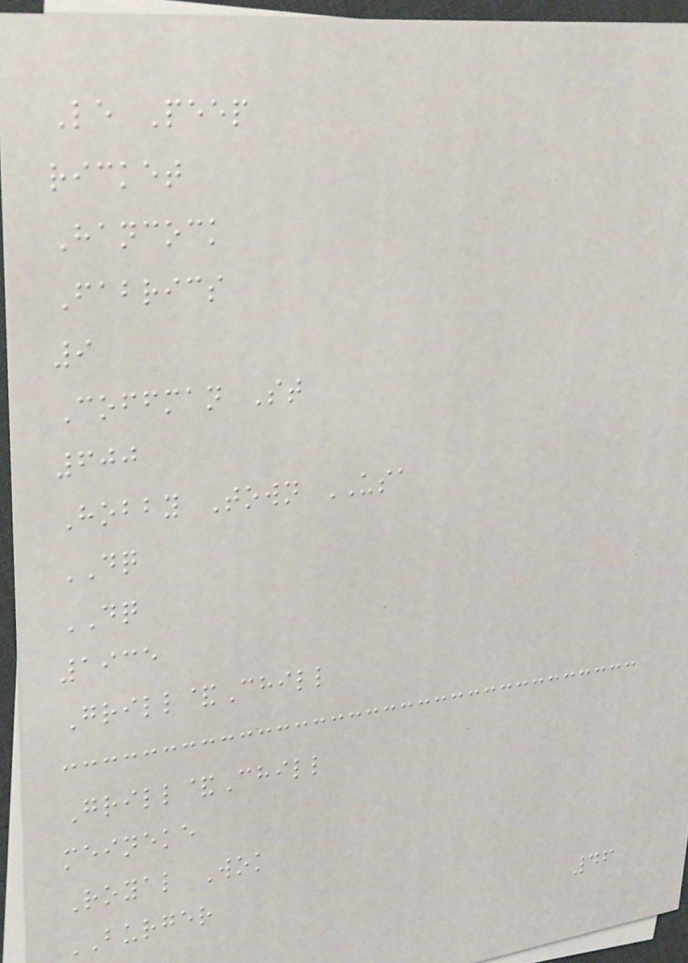Le Peep
ricket
Hancock
Fabrics
9
Coffman St
600
Hobby Town USA
DQ
DQ
1935
Grill&Chill
Grill&Chill
meineke
Royal Wok
BURGER
46
